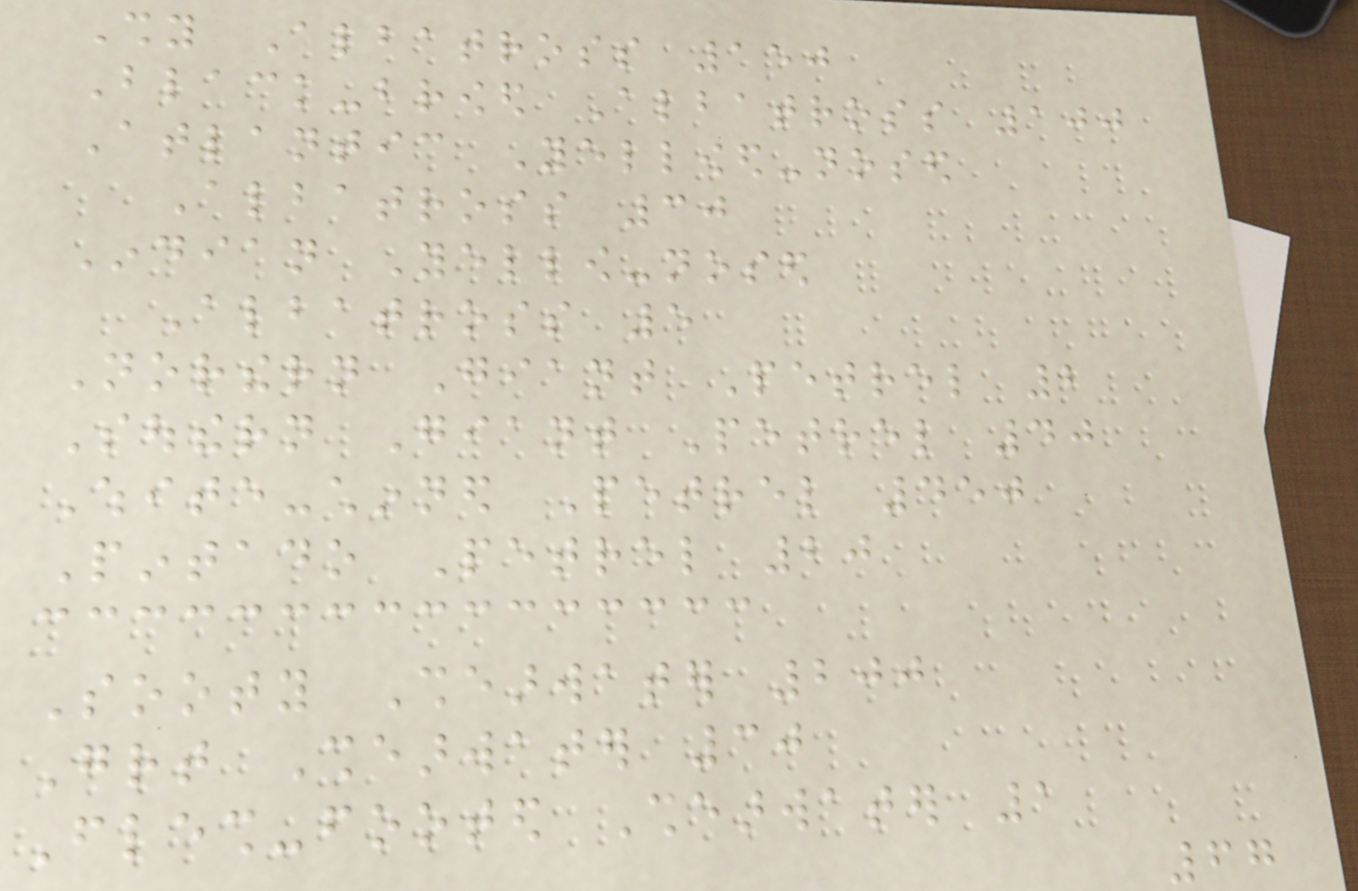Shy Albatross 150
Black-browed Albatross 100
Atlantic Yellowed-nosed
Albatross 30
Indian Yellow-nosed
Albatross 5
Northern Giant Petrel 2
Southern Giant Petrel 40
White-chinned Petrel 450
Pintado Petrel 20
Sooty Shearwater 200
Great Shearwater 30
Flesh-footed Shearwater 1
67
